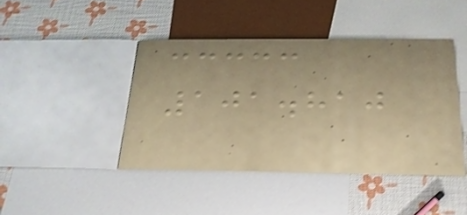101.810
